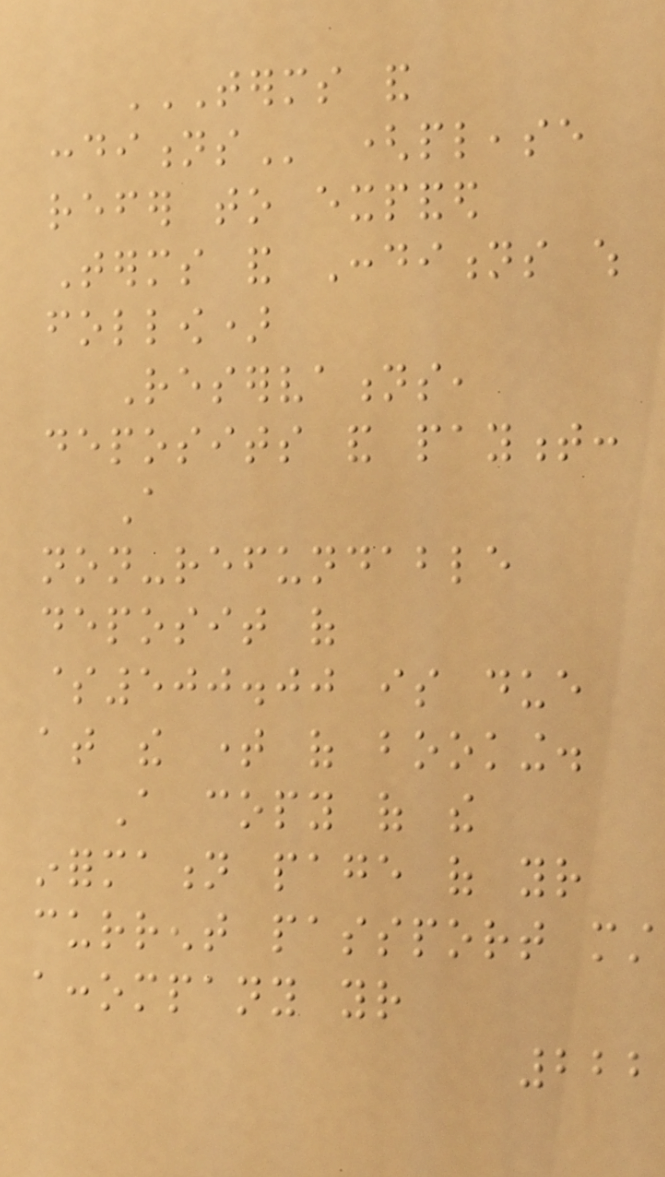TERMS AND
CONDITIONS (please
refer to expanded
Terms and Conditions which
follow)
Reservations,
deposits and payment:
A
non-refundable
deposit of
$500.00 is due
at the time of booking.
A copy of the
information page of your
current passport must
accompany your
222
